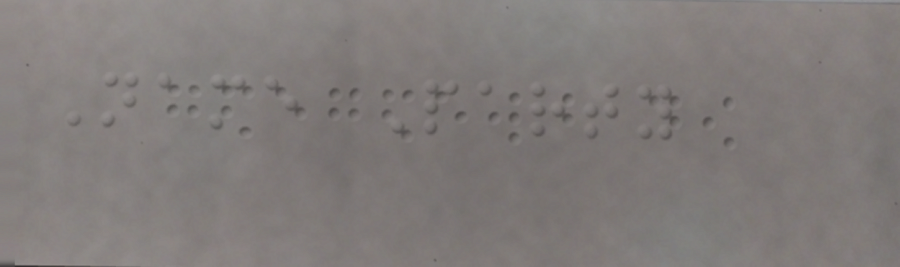Name Party
